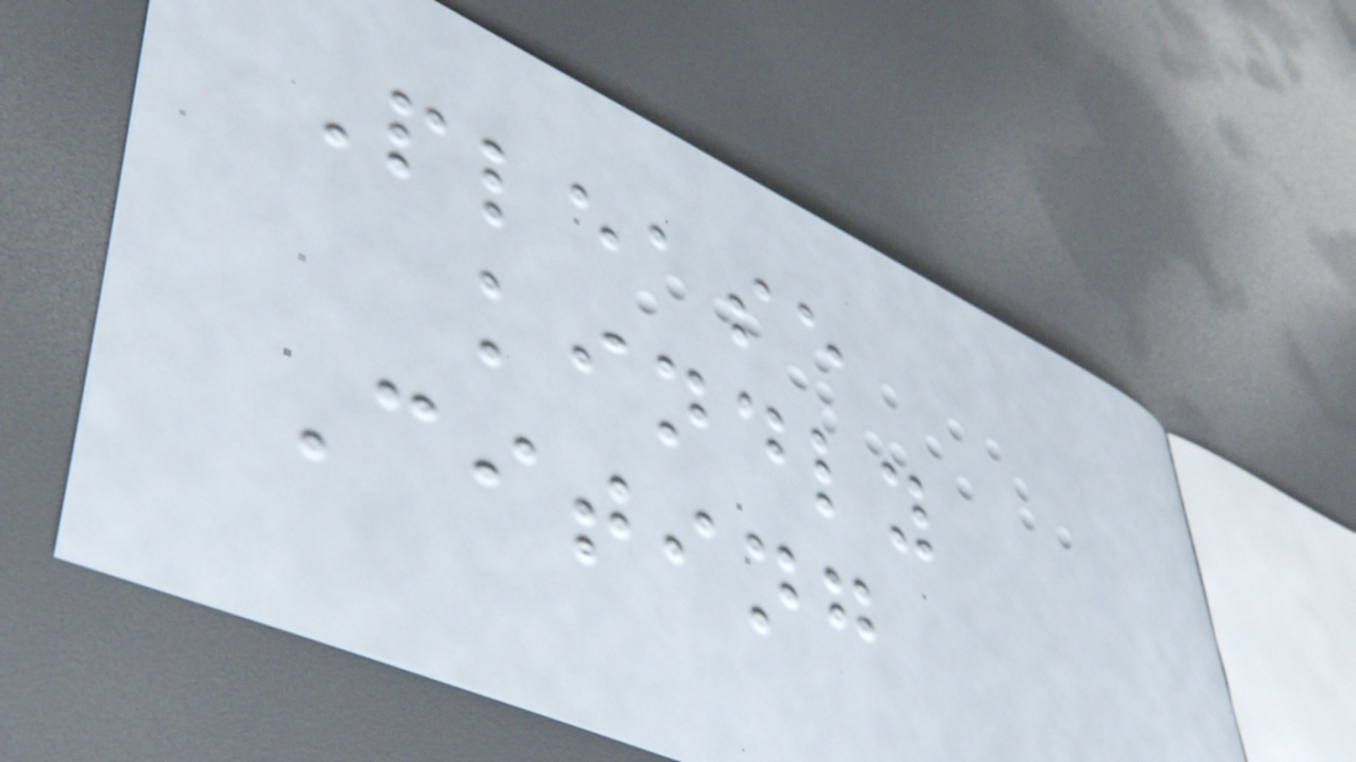Please
kindly
Citing
